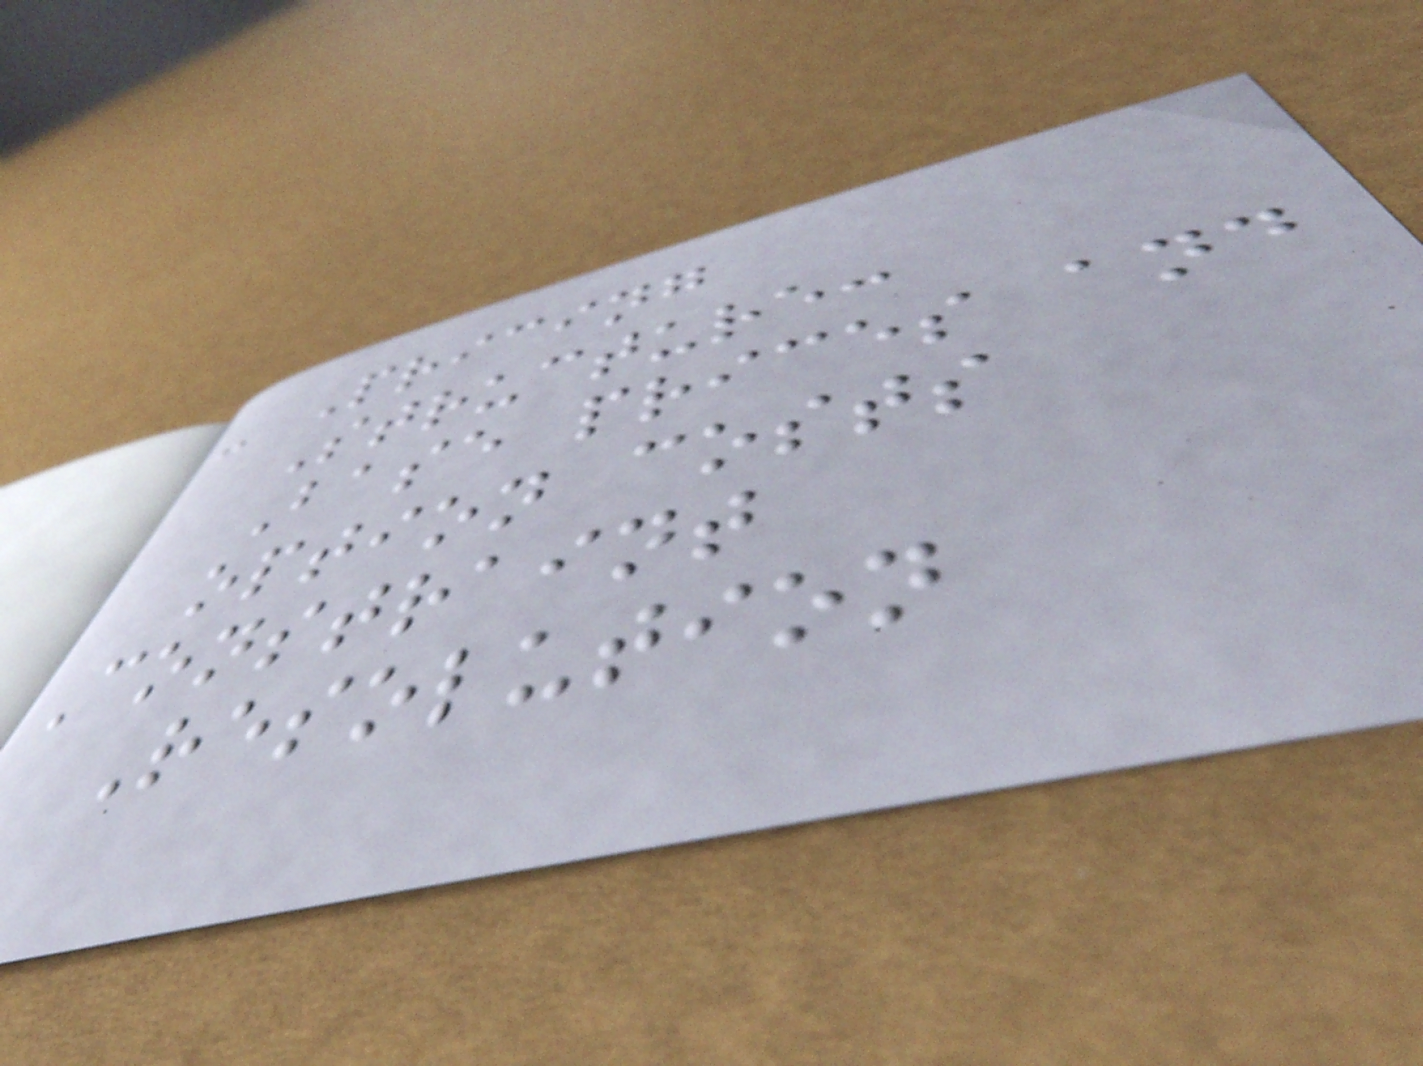- Pricing
Structure:
Base prices and
option costs
Constraint
Resolution
